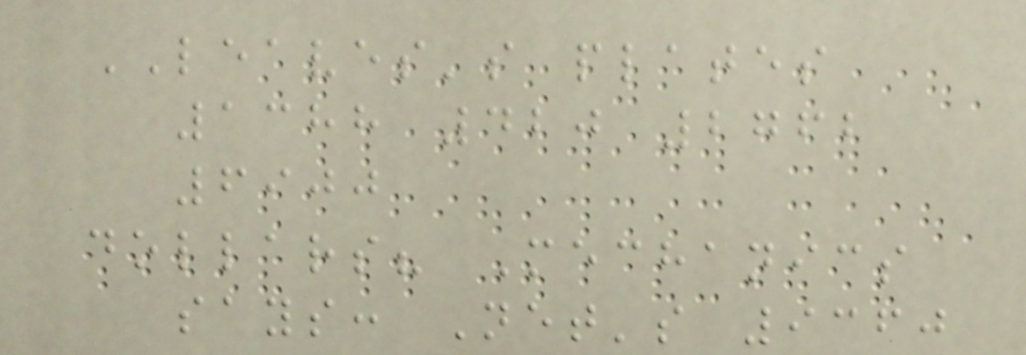LEAVES's plates
1388 420 2762
6900
dollars? Mechanics
says: Net's 9360
